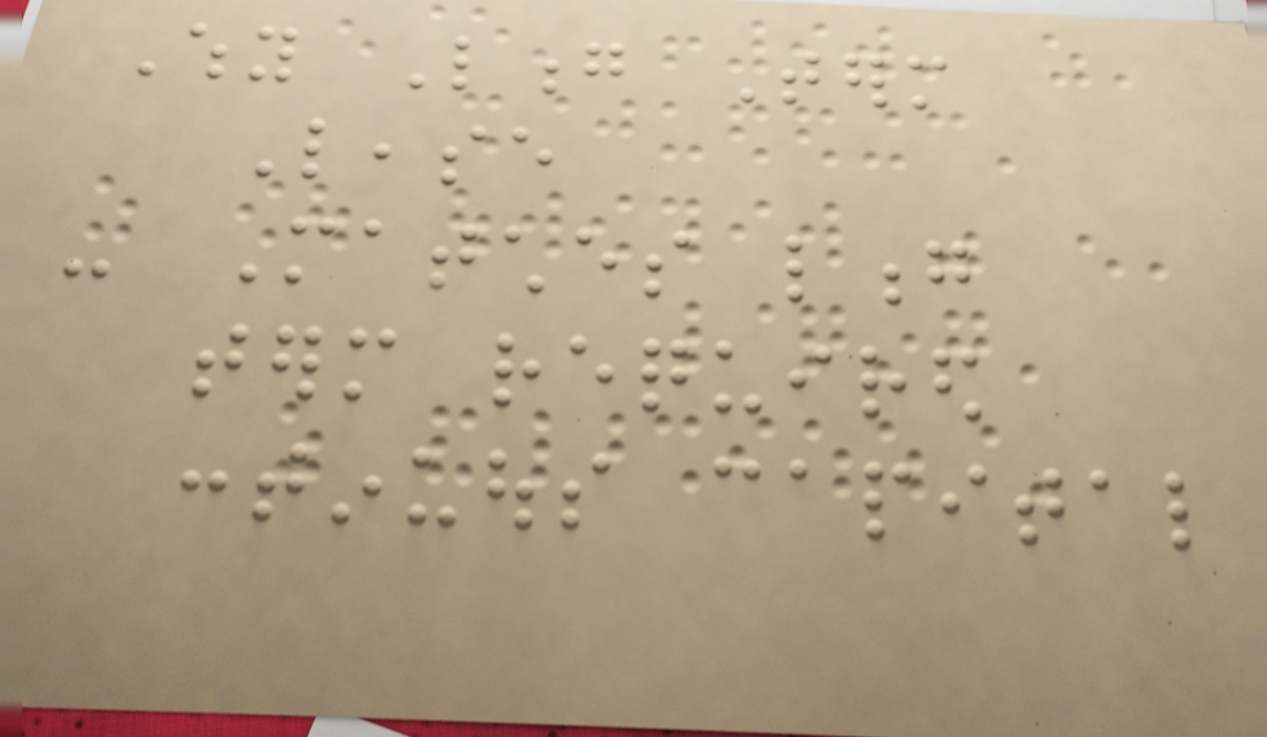Why Long Term
Lease
- Matches long
term required
continuous capital
